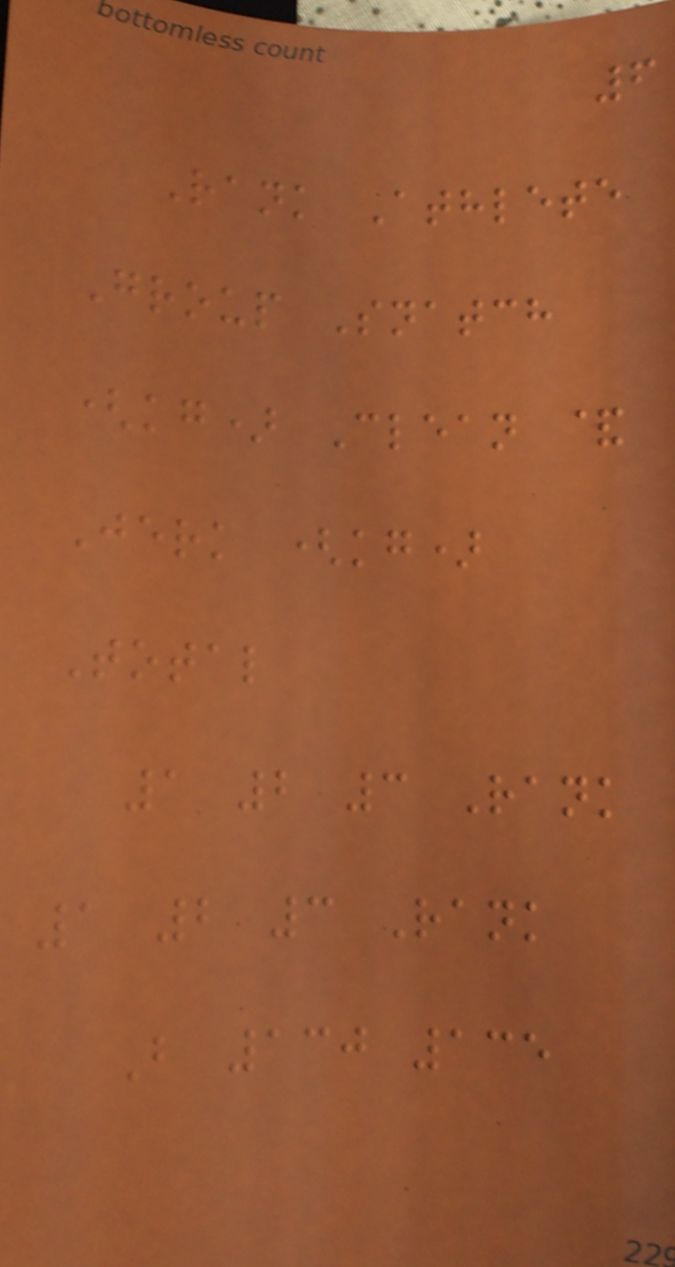6
Rank Athlete
Group Snatch
(kg) Clean &
Jerk (kg)
Total
1 2 3 Rank
1 2 3 Rank
B 130 135
